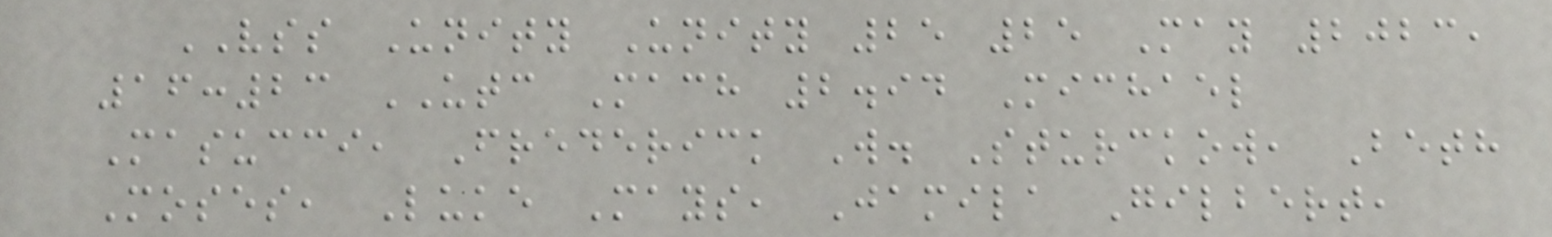VSS Unity Unity 25 25 May 2023,
16:23 UTC Mach 2.94 Michael
Masucci, Frederick W. Sturckow, Beth
Moses, Luke Mays, Jamila Gilbert,
